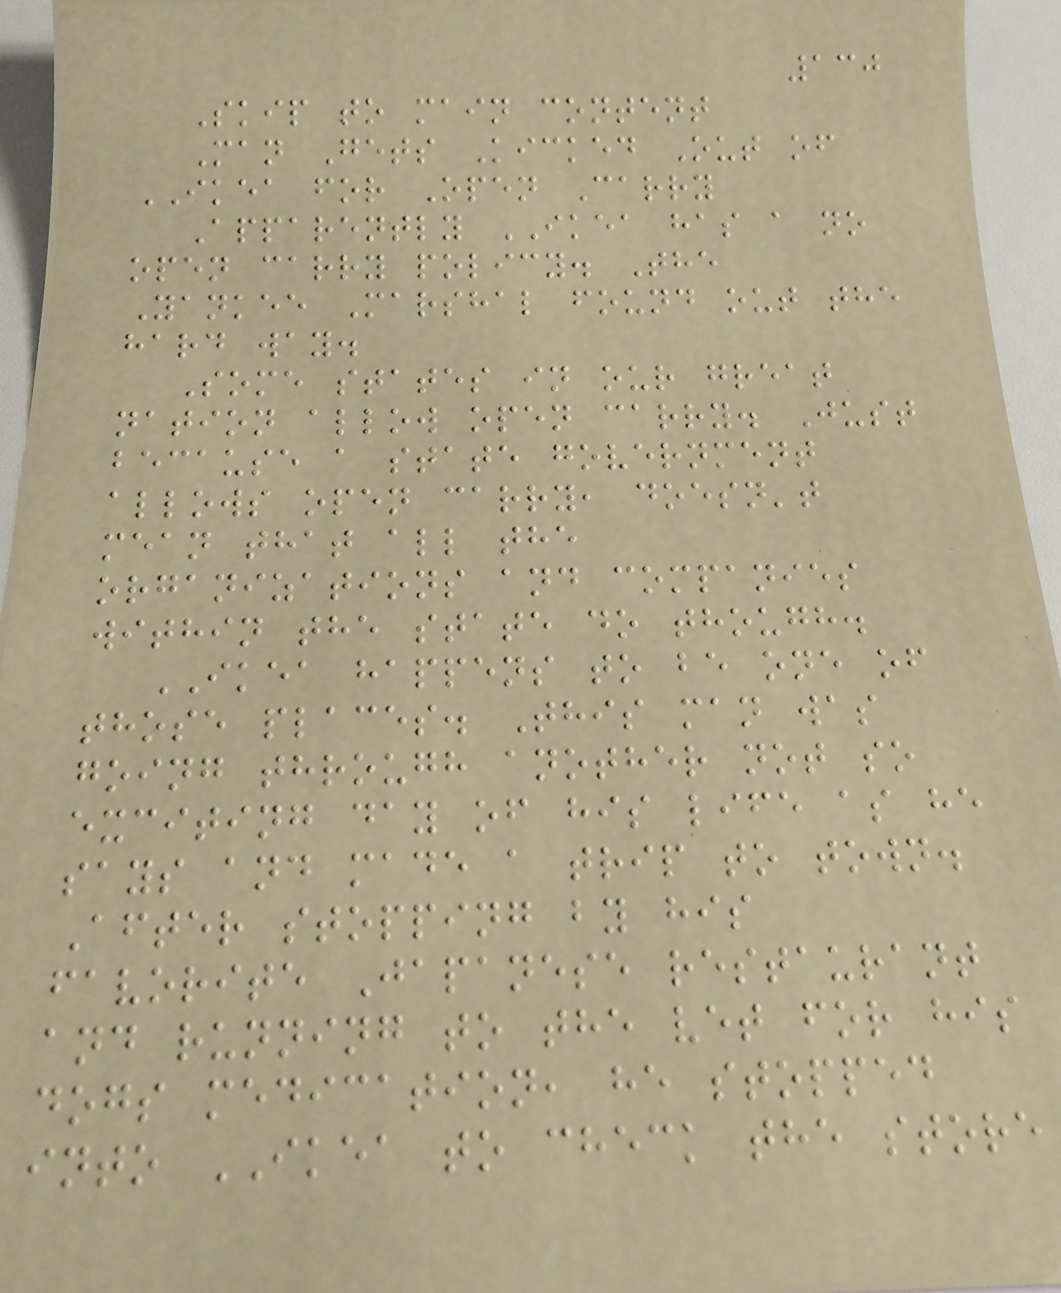130
Skip to main content
Man Gets Kicked Out of
IKEA for Open Carry
Apparently IKEA has a no
open carry policy. The
Yankee Marshal found out the
hard way.
Some states in our great
nation allow open carry. Just
because a state government
allows open carry, doesn't
mean that all the
organizations and companies
within the state do though.
IKEA happens to be one of
those places. This man was
going through another not so
exciting day of his life as he
says and made a trip to town.
After stopping by his
favorite Japanese restaurant
and running to the vet for his
dogs medication, he stopped
into IKEA to check the store
